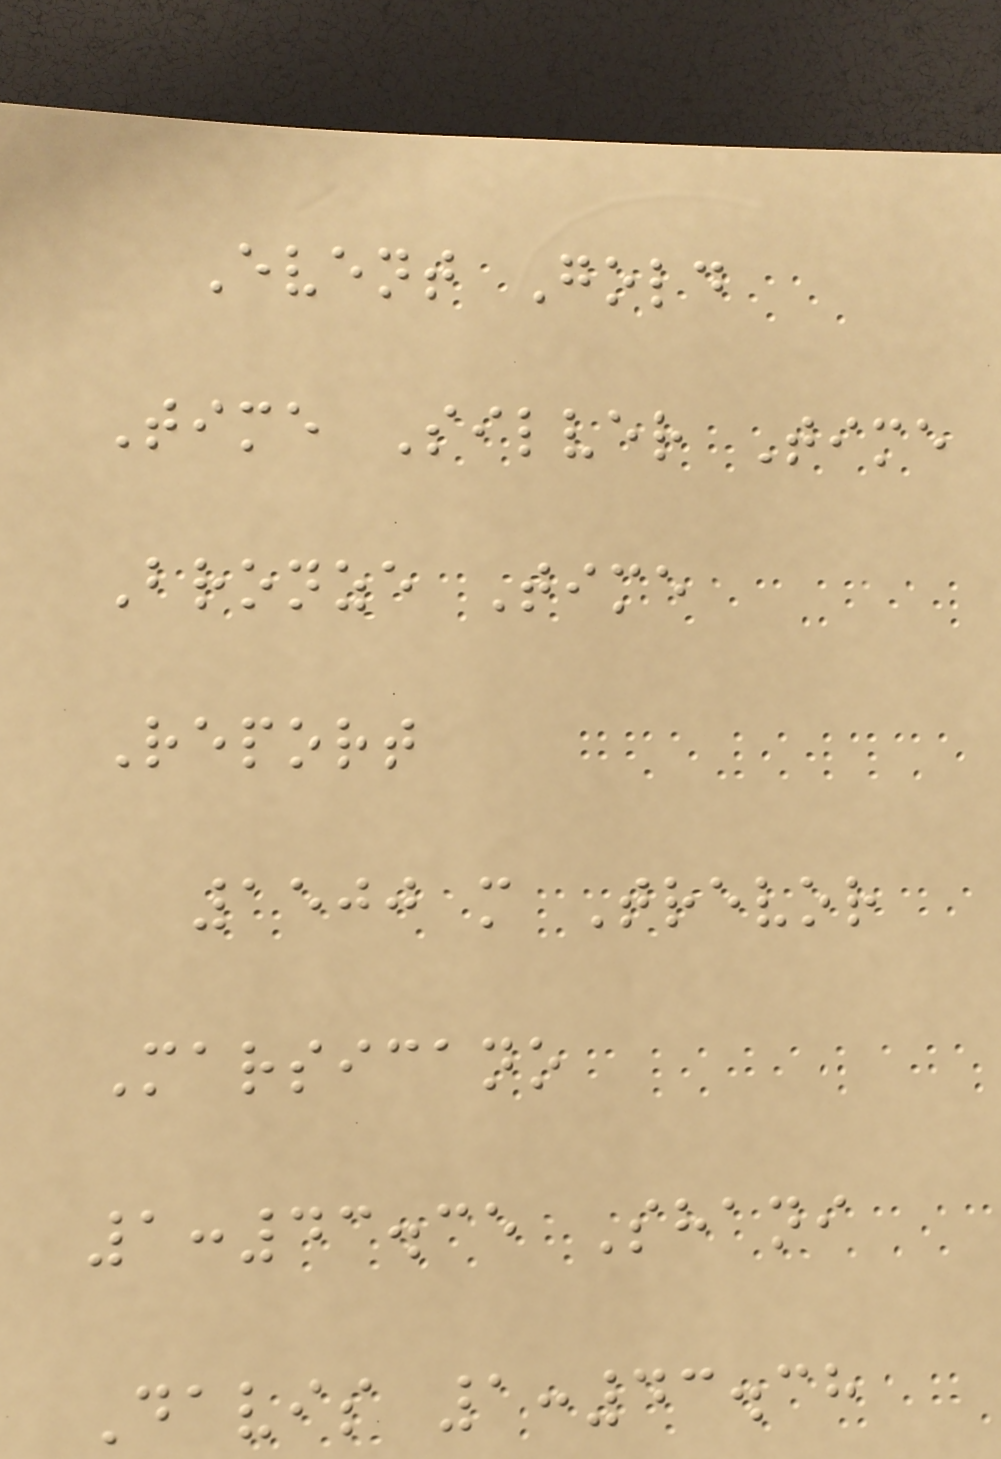Event Gold
Time Silver Time
Bronze Time
Report
1500 m Trevor
Marsicano
1:43.35 Shani
Davis 1:43.38
